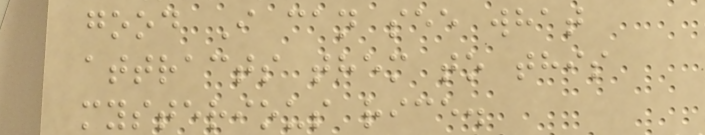good I can see what
attracts them to this
mysterious rice.
